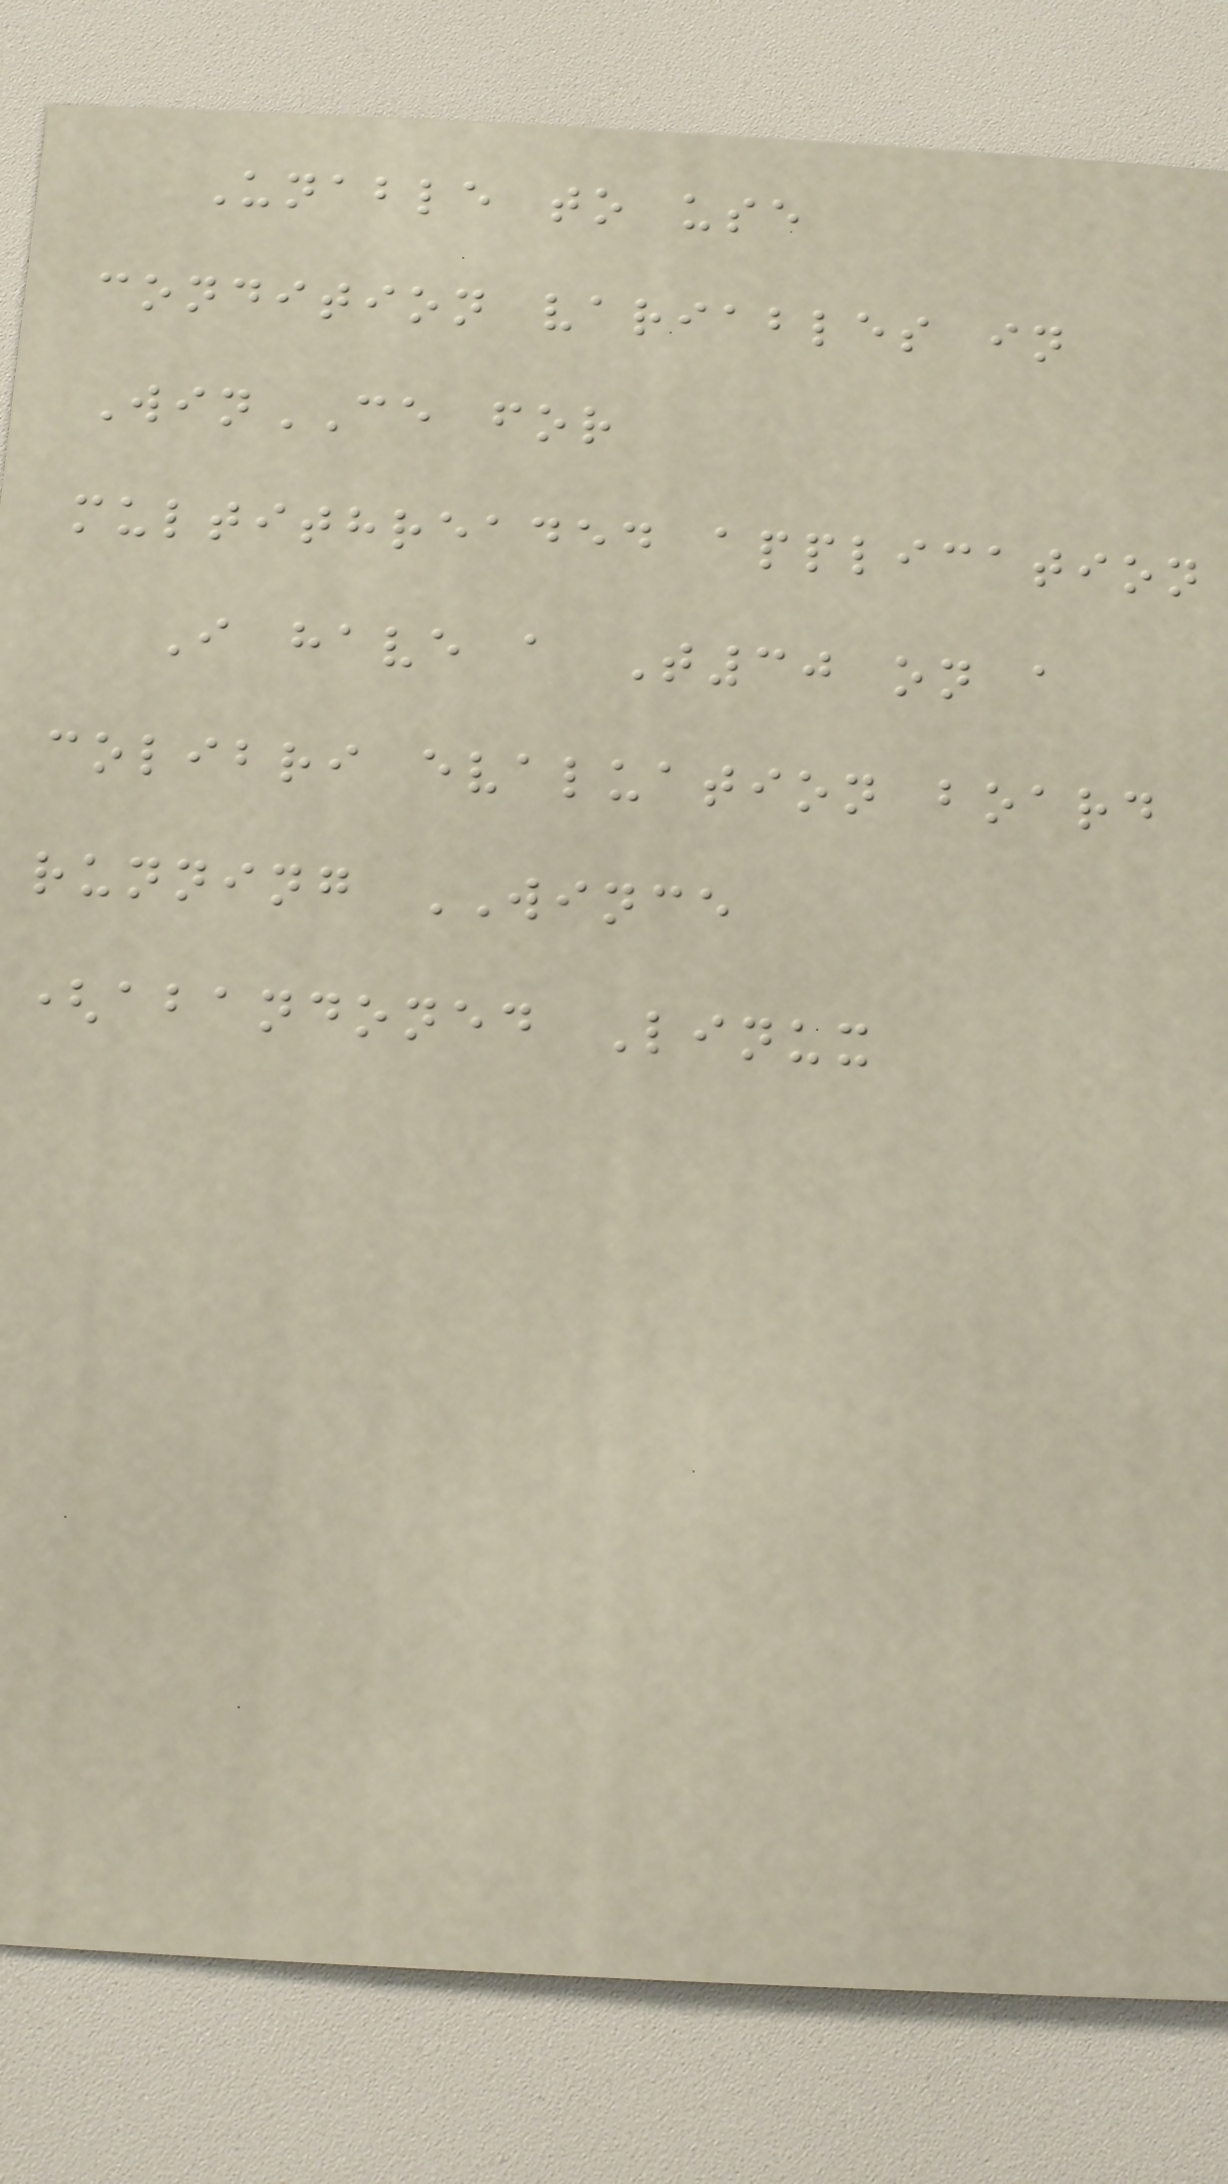Unable to use
condition variables in
WinCE for
multithreaded application
I have a T30 on a
colibri evaluation board
running WINCE
(abandoned Linux
